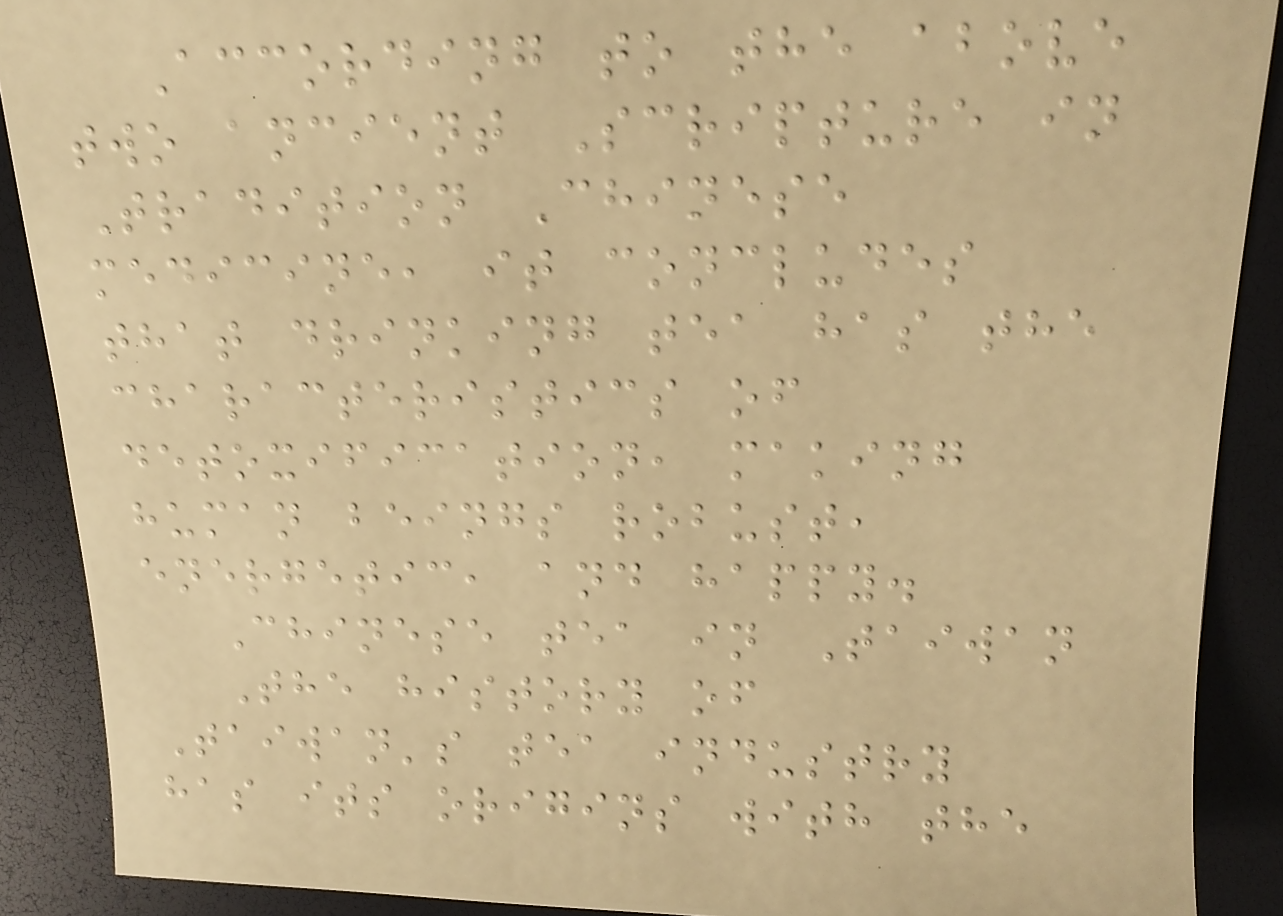According to the above
two ancient Scripture in
Tradition Chinese
medicine, it concludes
that drinking tea has the
characteristics of
detoxification, making
human beings robust,
energetic, and happy.
Chinese tea in Taiwan
The history of
Taiwan's tea industry
has its origins with the
